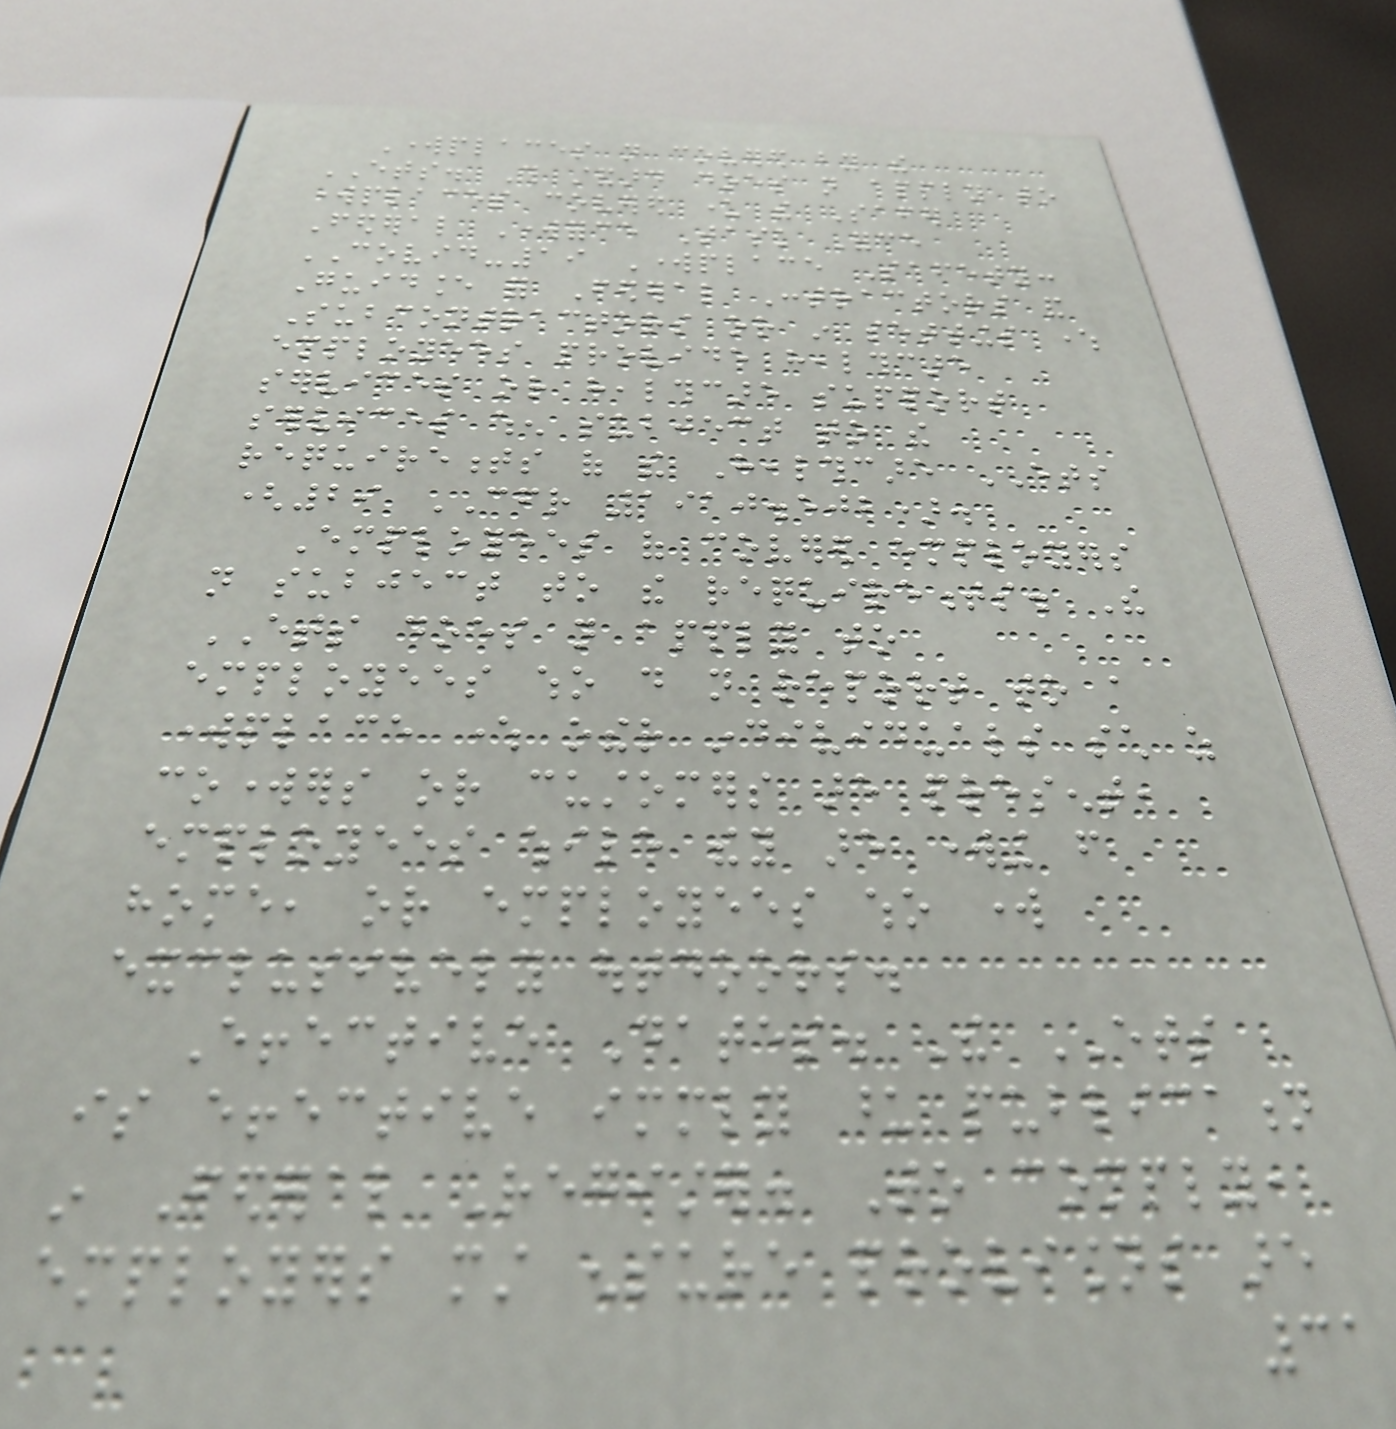Workplaces not covered by the
ETS. This standard does not apply to
workplaces covered under the Safer
Federal Workforce Task Force
COVID-19 Workplace Safety:
Guidance for Federal Contractors and
Subcontractors or in settings where
employees provide healthcare
services or healthcare support
services when subject to the
requirements of the Healthcare ETS
(29 CFR 1910.502).
Employees of covered employers
not subject to the requirements. The
ETS does not apply to
employees who do not report to a
workplace where other individuals such as
coworkers or customers are present,
employees while they are working from
home, or employees who work
exclusively outdoors.
Effective Dates. The ETS
is effective immediately upon publication
in Federal Register. To comply,
employers must ensure provisions are
31
